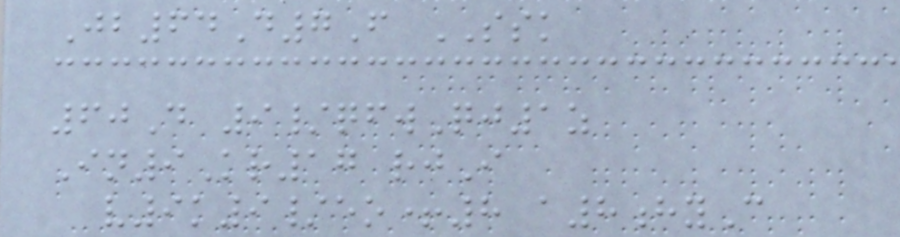Jb64D7F SSK
60D 9/qfwQj1z
In9Kr17 rjI
v9k9/eo+8 a8hyC
